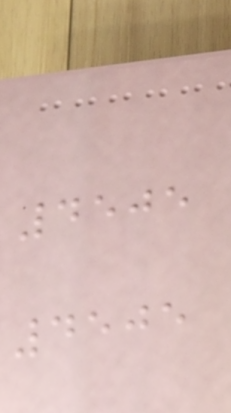4505
4505
